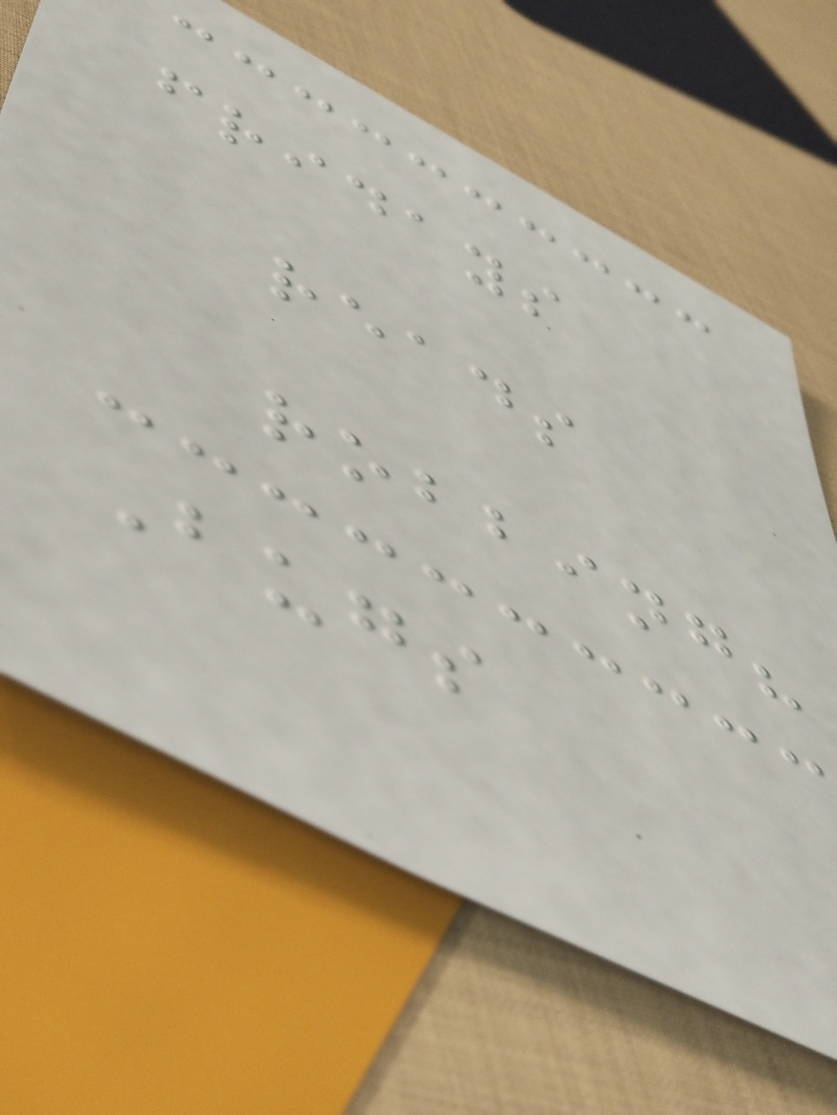fridays
reads
robbing?
Bugs
